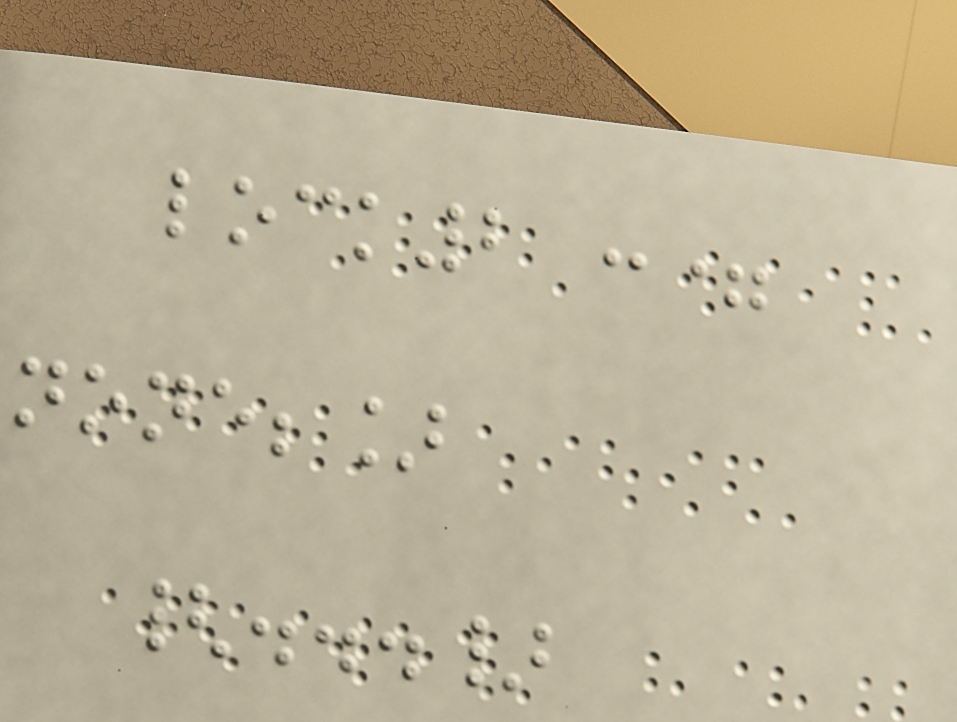lock2 :=
none;]
{...}
